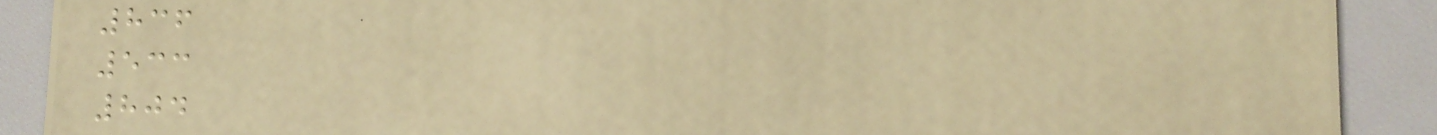836
533
804
